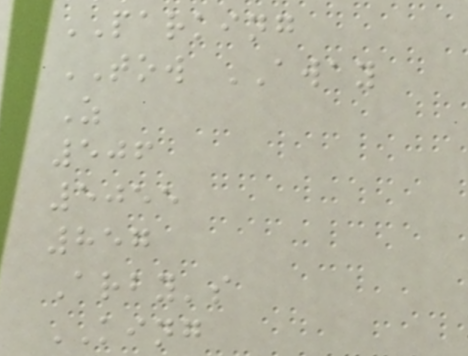PARKING
TOW AWAY
Z
506
5055
857
Arby's
KING
